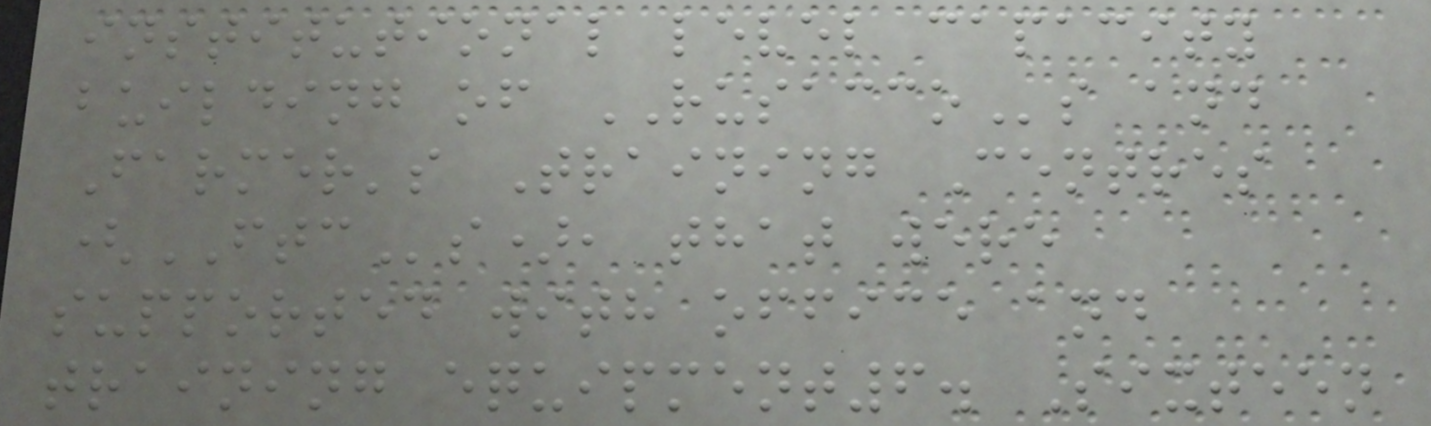institutional level capacity
building of RUSACCOs and
Farmer's Training Centres
(FTCs), that were
supported with office and
training equipment6. Sixteen
